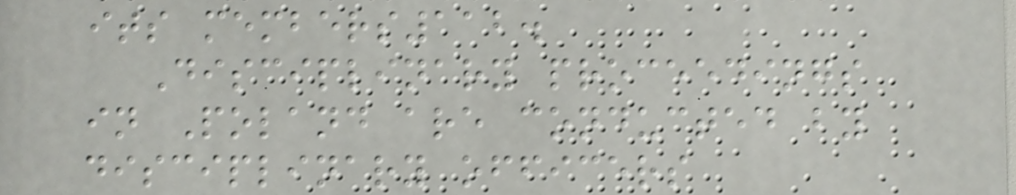its members112.
Disciplinary proceedings
in Poland are conducted by
disciplinary officers
